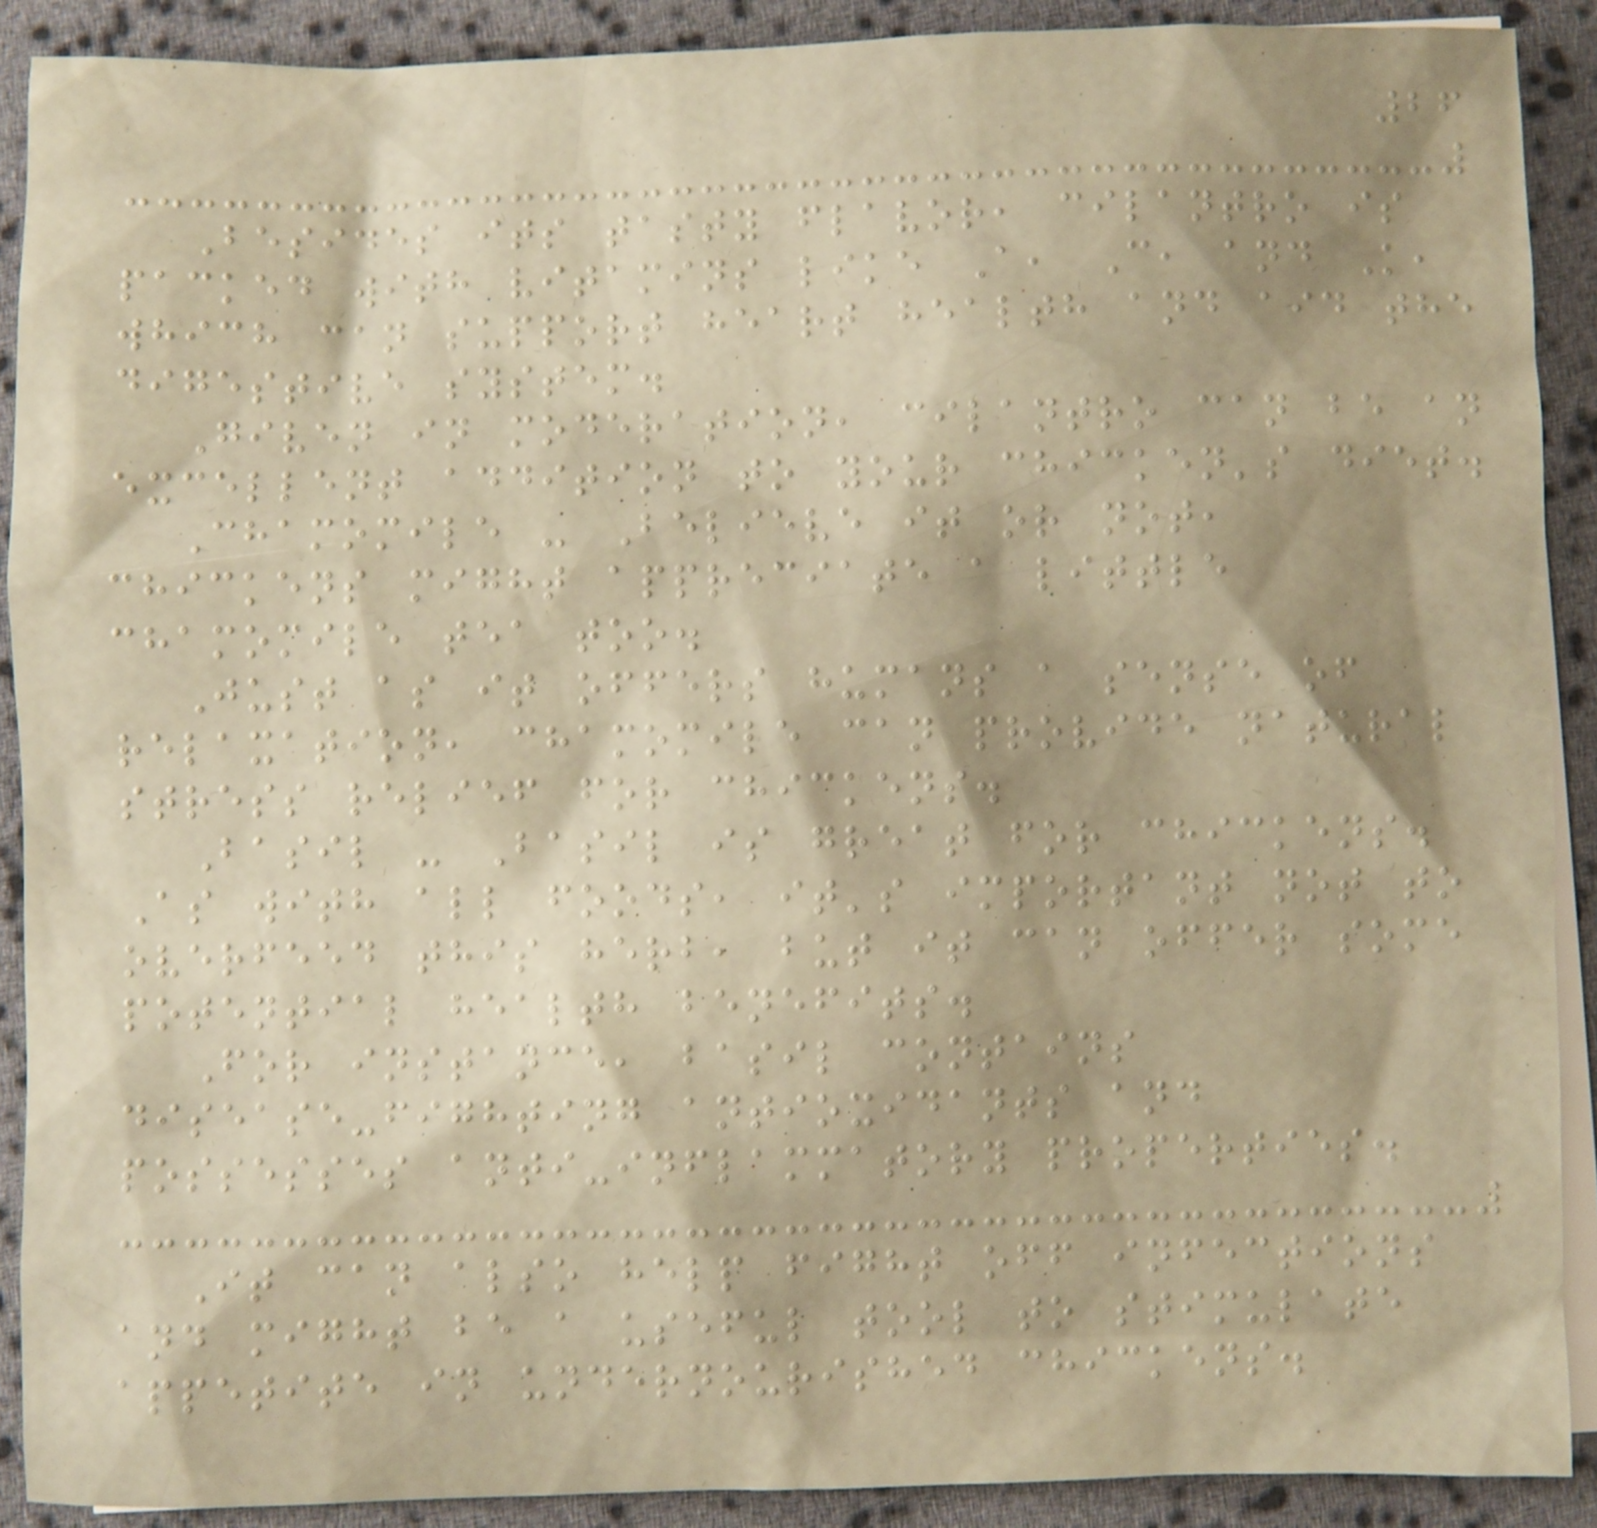26
Besides its tasty flavor, cilantro is
packed with vitamins like A, C, and K,
which can support heart health and aid the
digestive system.
Given in moderation, cilantro can be an
excellent addition to your chicken's diet.
Chamomile - Believe it or not,
chickens might appreciate a little
chamomile tea too.
Just as it offers humans a sense of
relaxation, chamomile can provide natural
stress relief for chickens.
Basil - Basil is great for chickens.
As with all foods, it's important not to
overfeed this herb, but it can offer some
potential health benefits.
For instance, basil contains
disease-fighting antioxidants and
possesses anti-inflammatory properties.
It can also help fight off infections
and might be a useful tool to stimulate
appetite in undernourished chickens.
